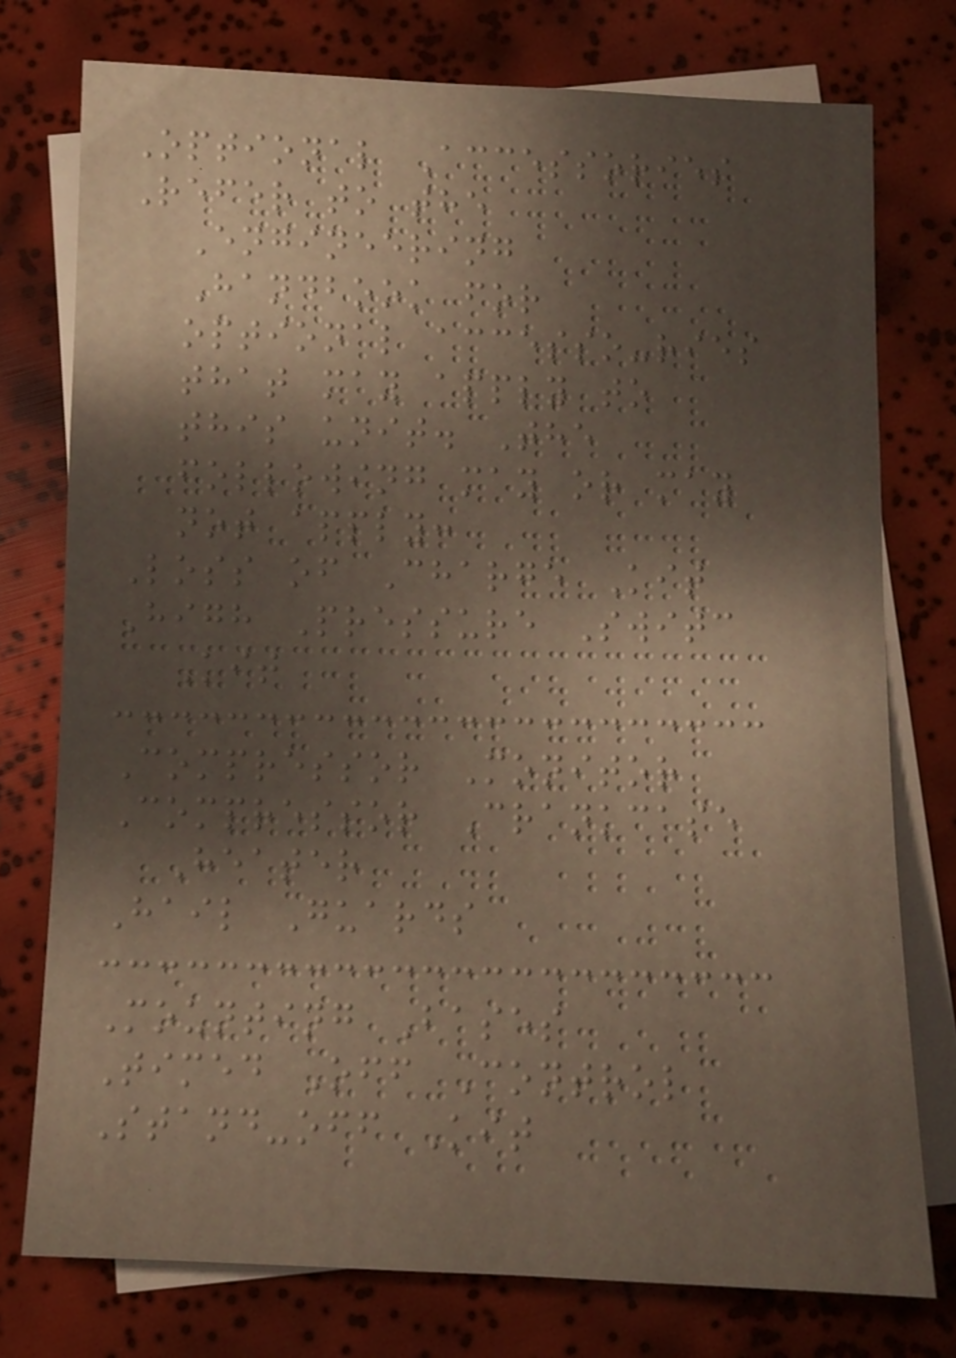Optional Accessories
Refer to the
Engineering
Handbook for
optional accesso-ries
that may apply to
this unit. The
following may or may
not apply:
Loss of Charge Kit
High Pressure Switc
Kit
Compressor Monitor
Compressor Crankcase
Heater
Hail Guards
Mounting Bases
Timed Off Control
Stand-off Kit
